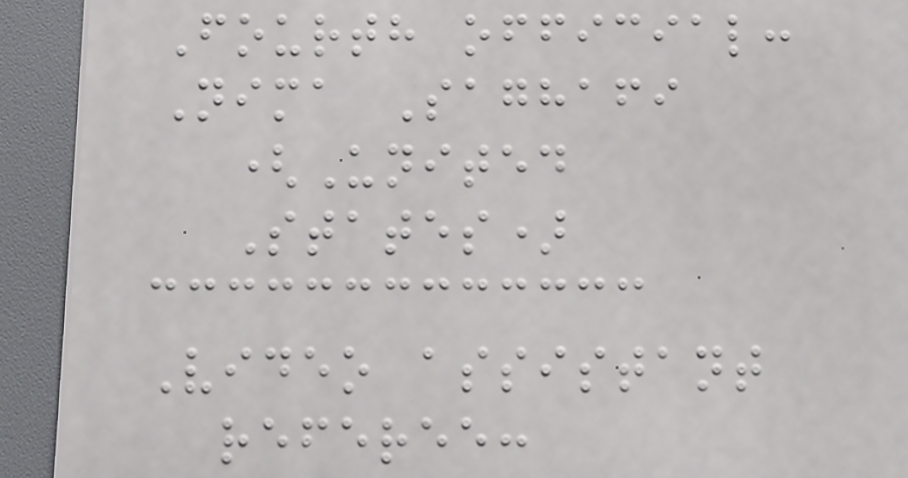Fourth official:
Nima Saghafi
(United
States)
Video assistant
referee:
